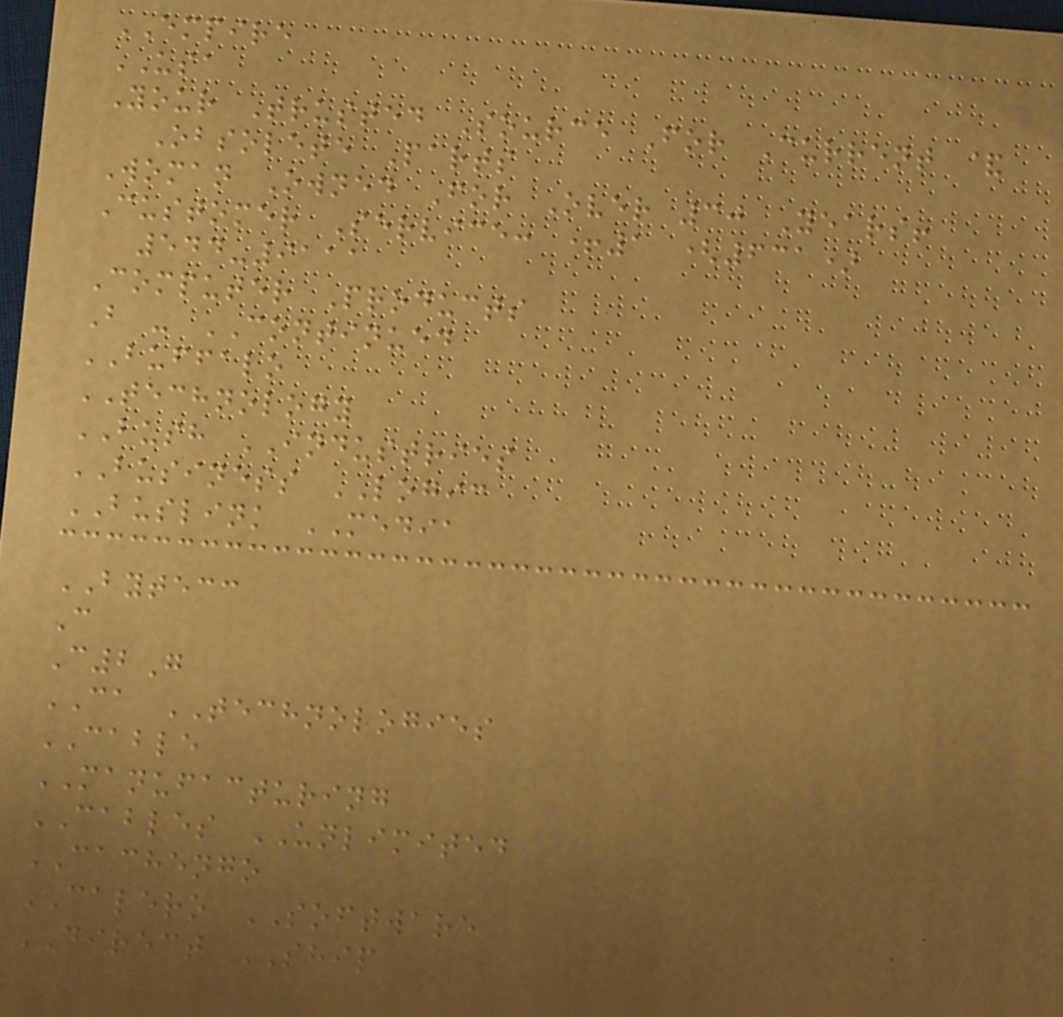EMPIRE
USA
Your Trusted Source For Current &
Obsolete Parts
Woman Owned For Over 30 Years!
Customer Service: +1 (631)
544-9111
Computer Products
B - CONTINUED
BUFFALO
TECHNOLOGY
BUSH INDUSTRIES
BUSINESS LOGIC
BUSLINK MEDIA
BYTECC
C
C2G
CA TECHNOLOGIES
CABLE
MANUFACTURING
CABLES UNLIMITED
CACHENGO
CALERO SOFTWARE
DIRECT SHIP
